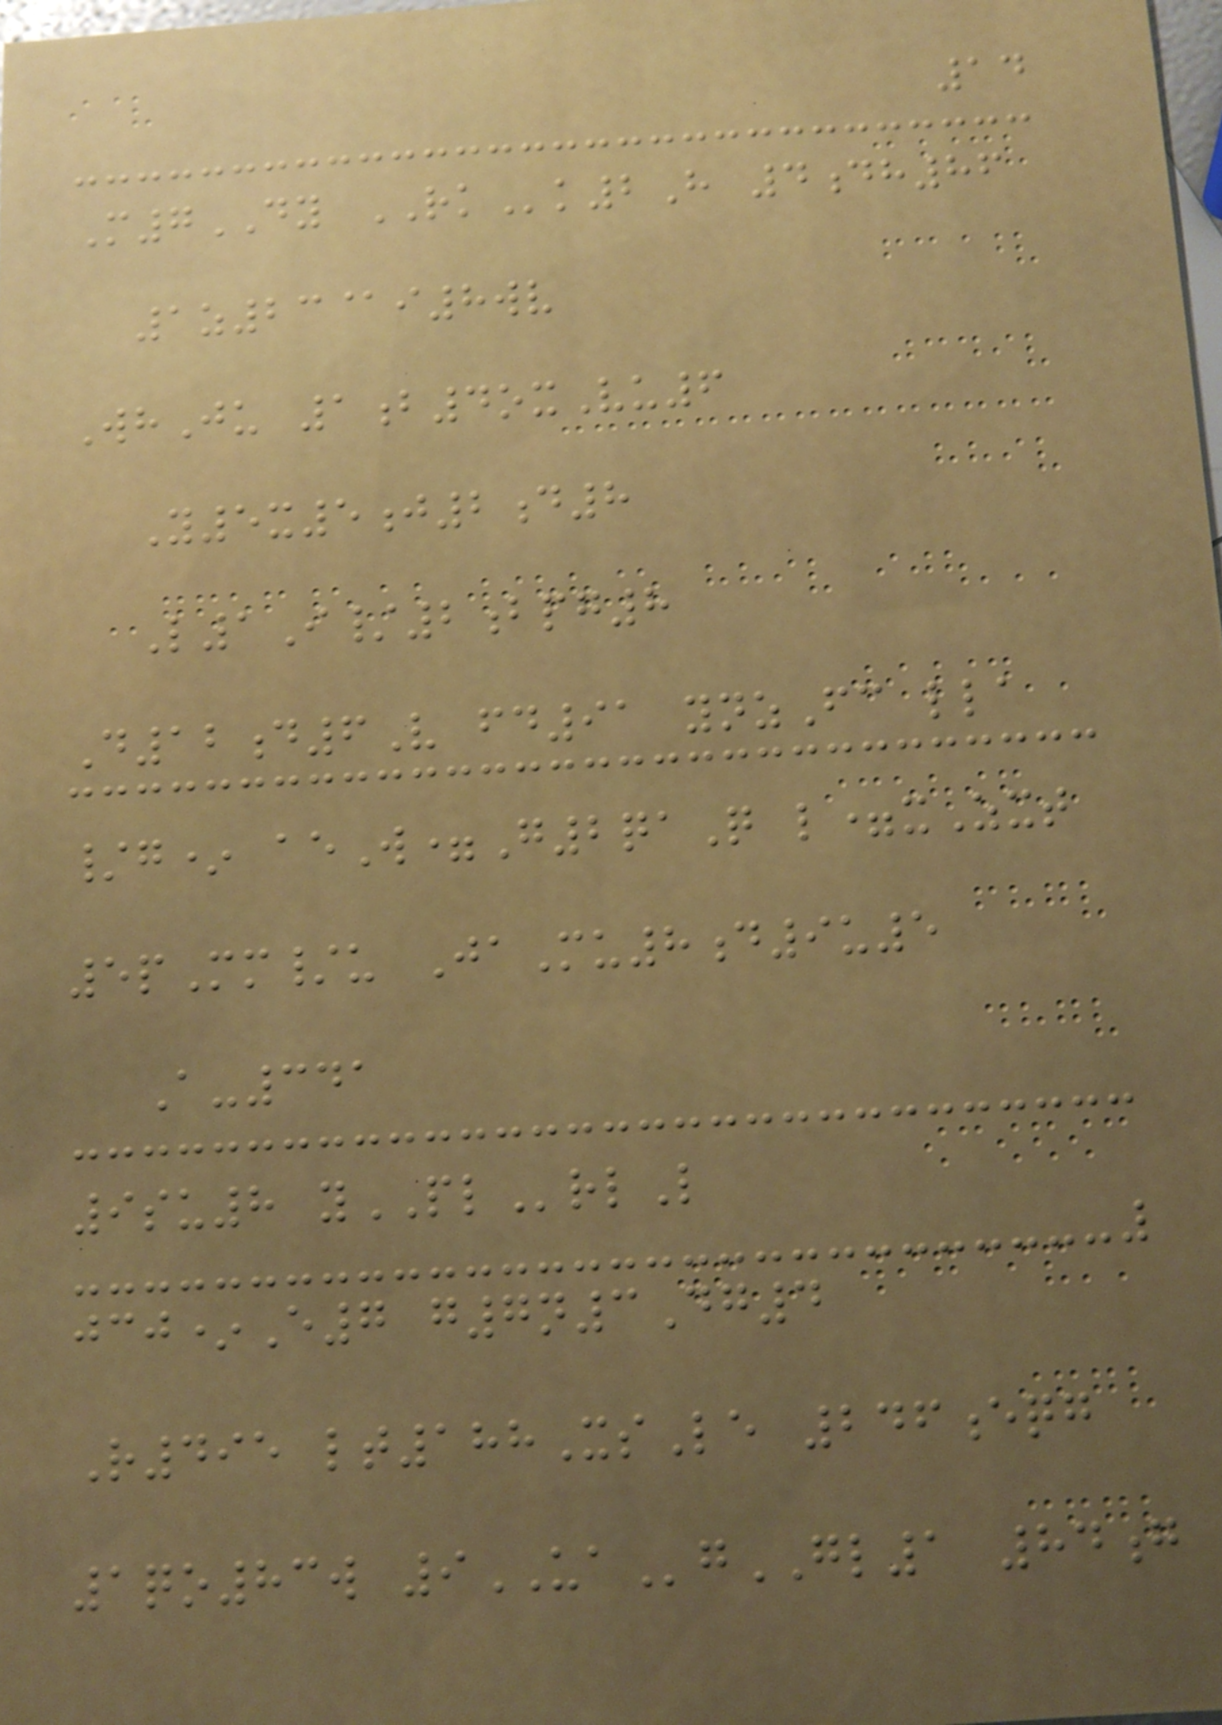14
M7DY RKk2H 4dh86
1z23@i8wv
WhJu 1b4oxVu6
Y5x5j2d8
L1I/2bpg8
D12d6V fd91 ynzFc lla
/g* aeW=G2qaQ l=xZxt
5pMm/u JaMu8d9u5
A-341
9su8 yPLrlL
jcj*E7 g7n3Dg4
R495 lt188XsLe 246eqg
1qo83w 9UAgGL1 84g
